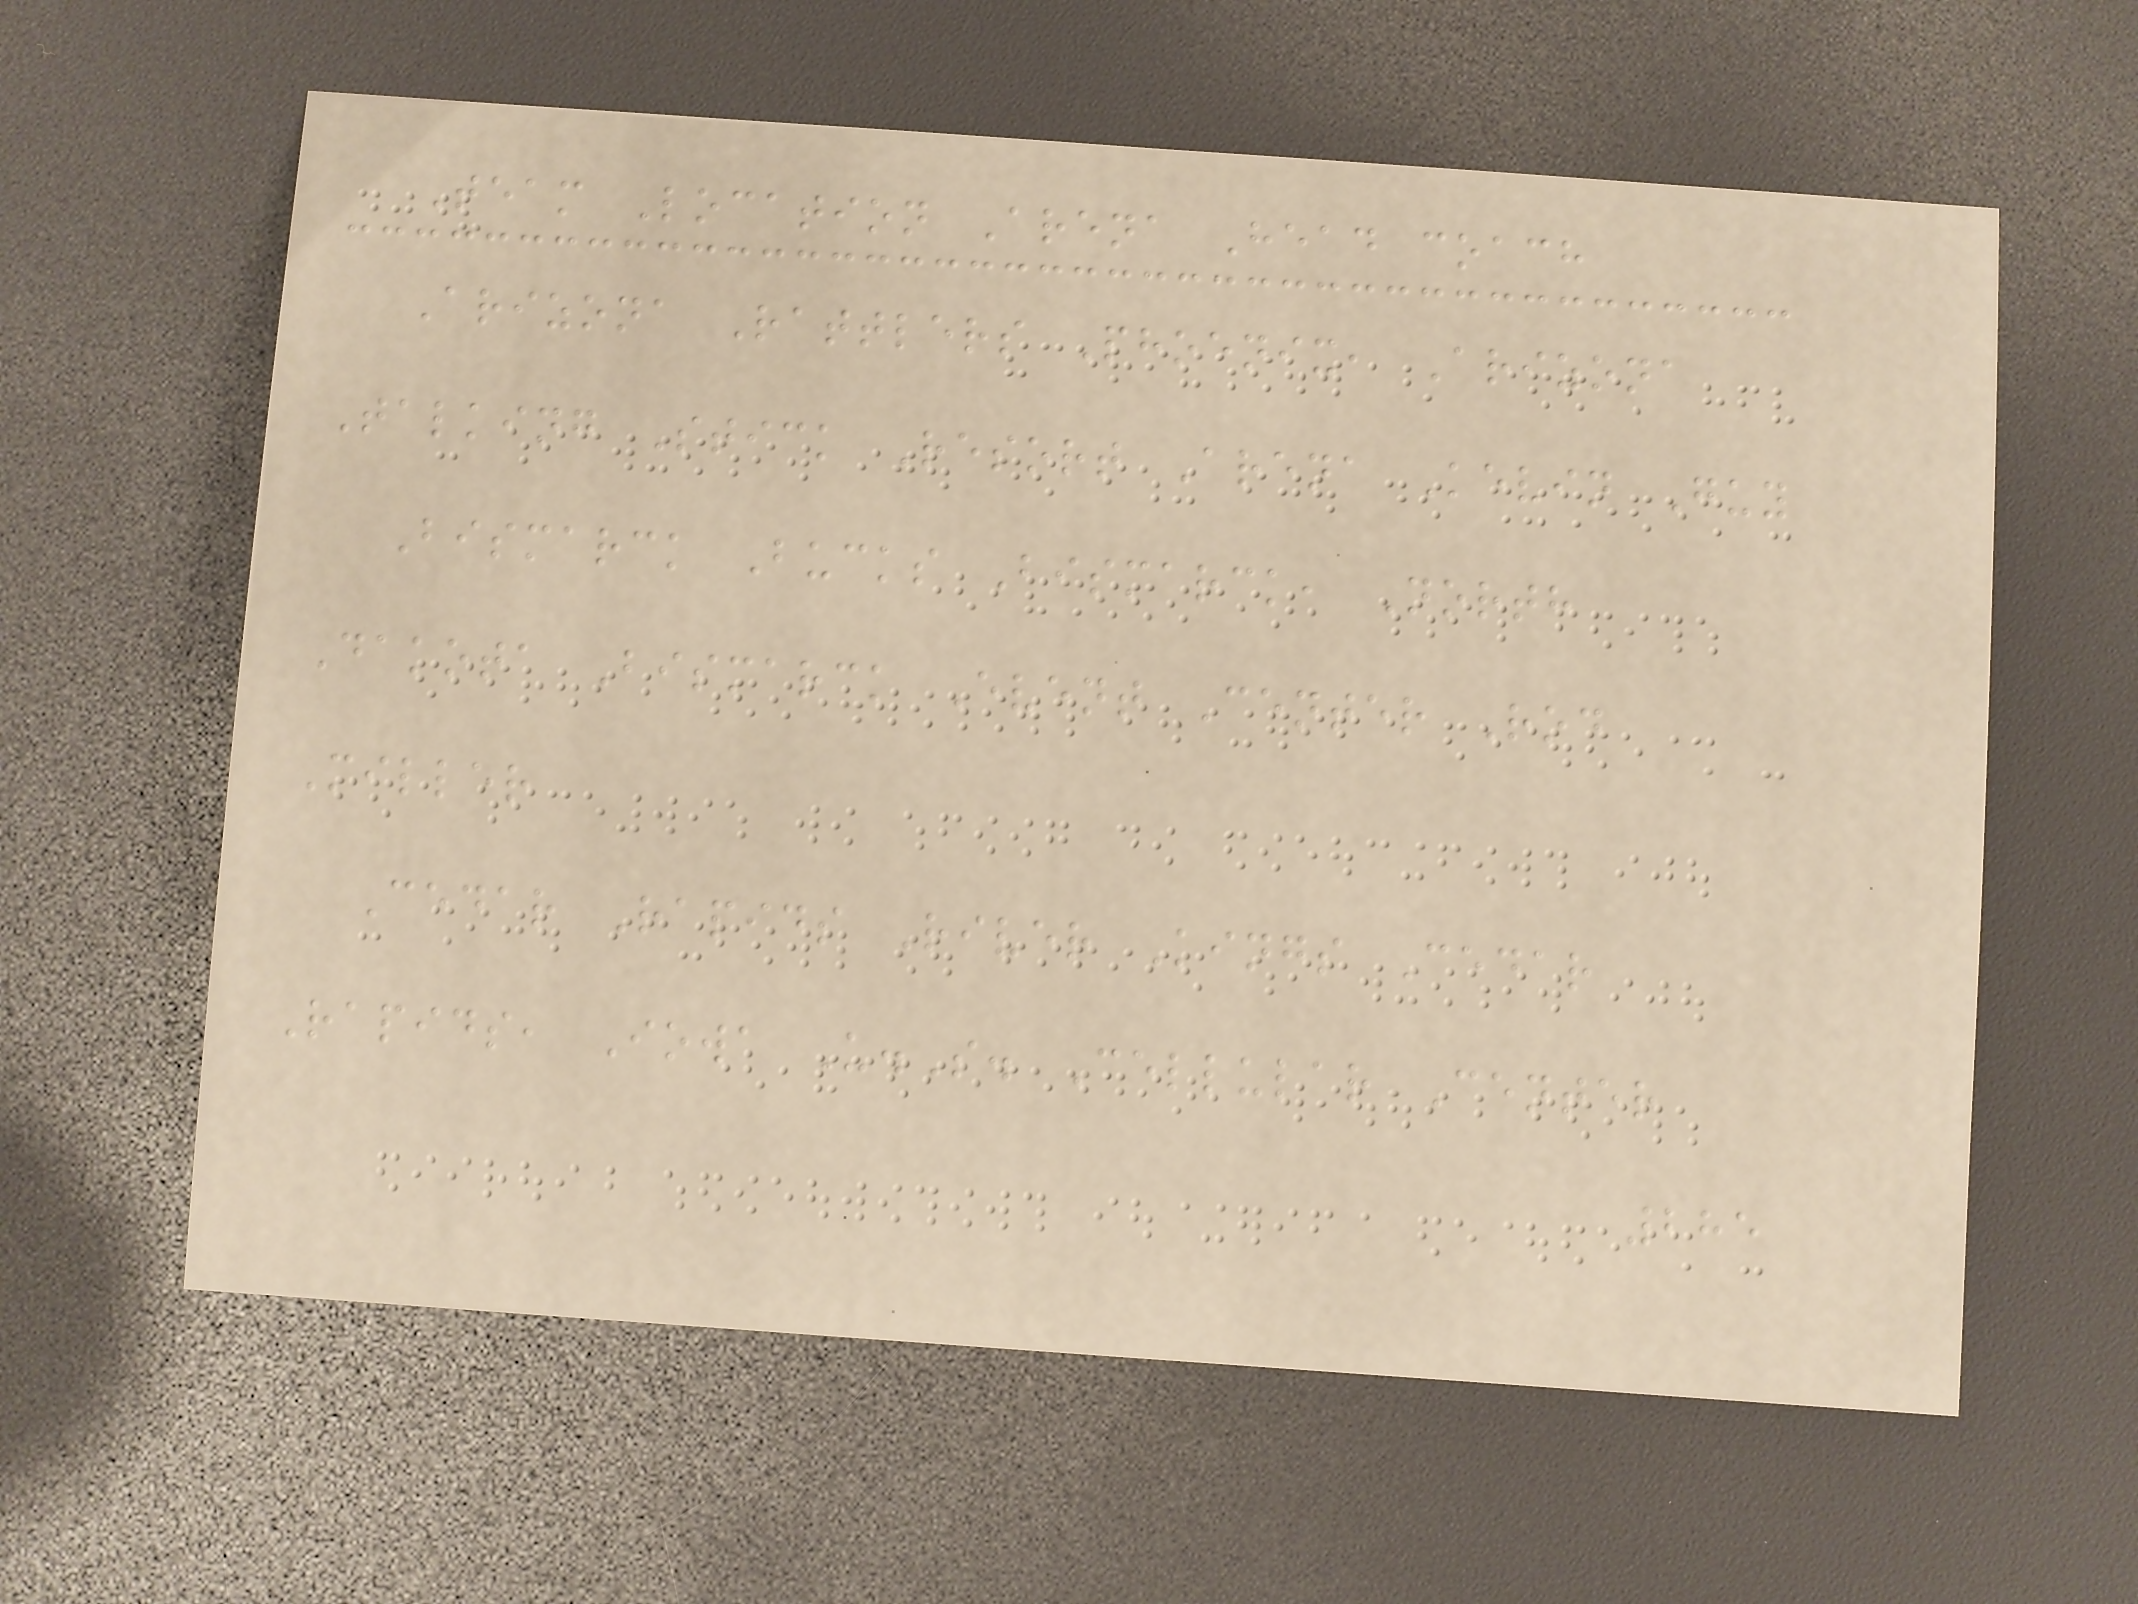Team Location Arena Head coach
Arizona Rattlers Phoenix, Arizona
Talking Stick Resort Arena Kevin Guy
Bismarck Bucks Bismarck, North
Dakota Bismarck Event Center Rod
Miller
Cedar Rapids River Kings Cedar
Rapids, Iowa U.S. Cellular Center
285
